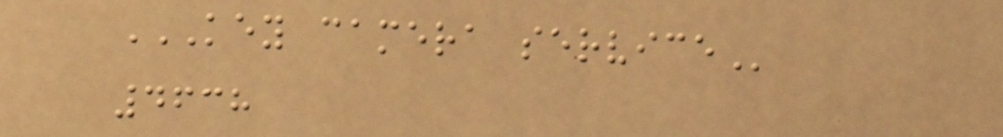KEY CAMERA SERVICE
4638
